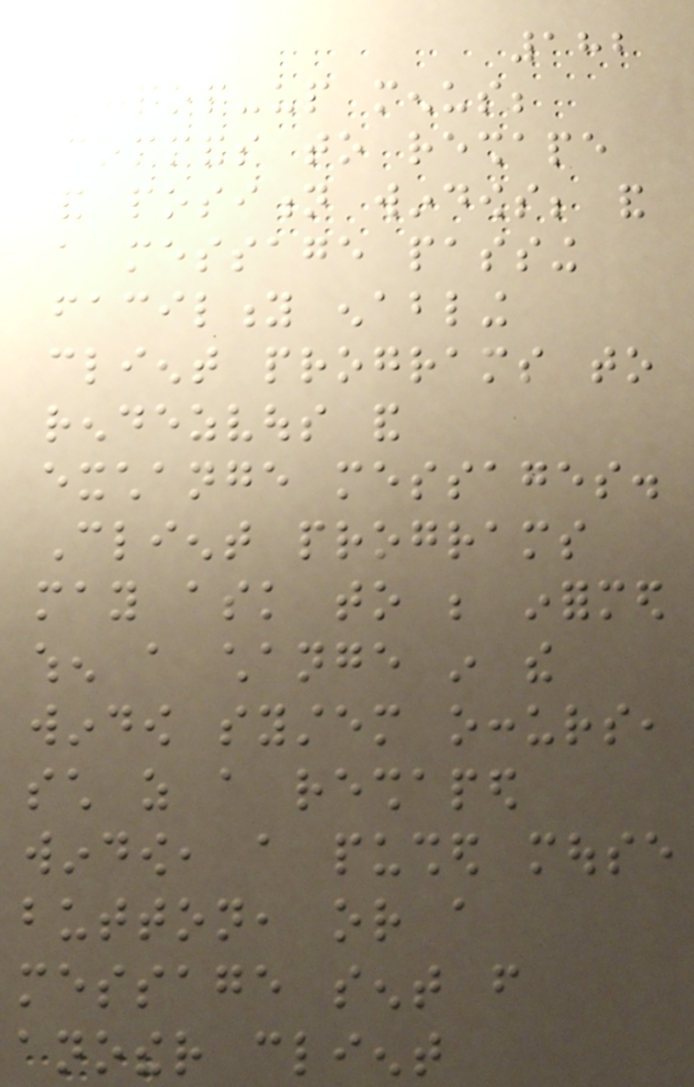182
pop-up menus;
commands to reshape
and position windows; and
a message passing
facility enabling
client programs to
rendezvous and
exchange messages.
Client programs
may ask to be informed
when a change in the
window system occurs,
such as a reshaped
window, a pushed mouse
button, or a
message sent from
another client
